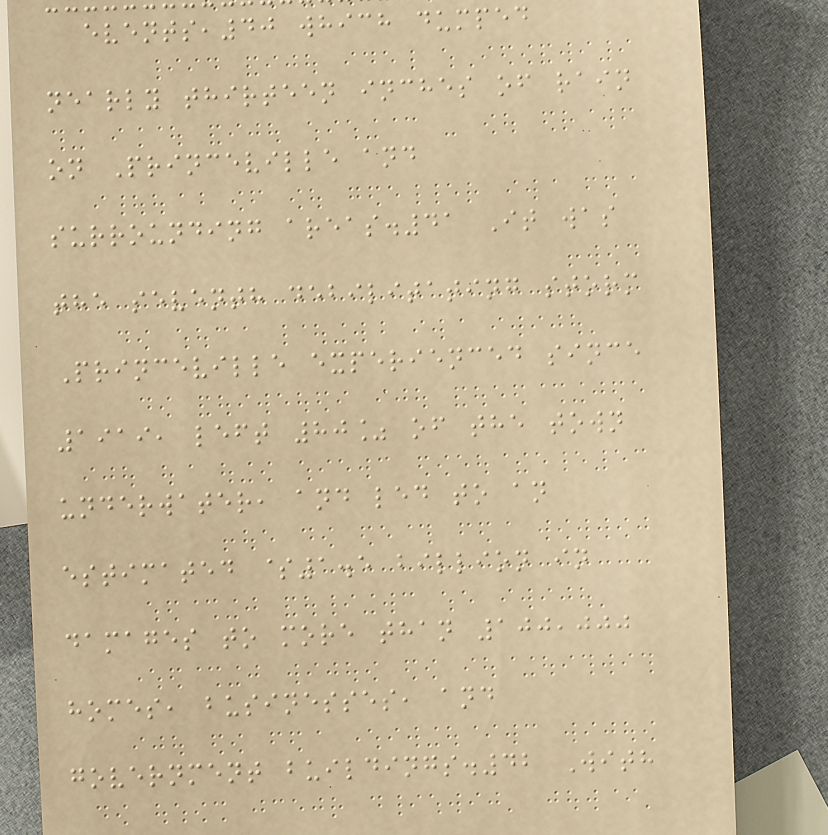events,40 which dumped
nearly thirteen inches of rain
on Princeville and
surrounding areas.41 It was
the seventh debilitating storm
Princeville experienced since
1919, left 80% of the town
underwater, and led to an
estimated $1.5 billion in
damages to more than 100,000
homes, businesses, and
government buildings.42 With
